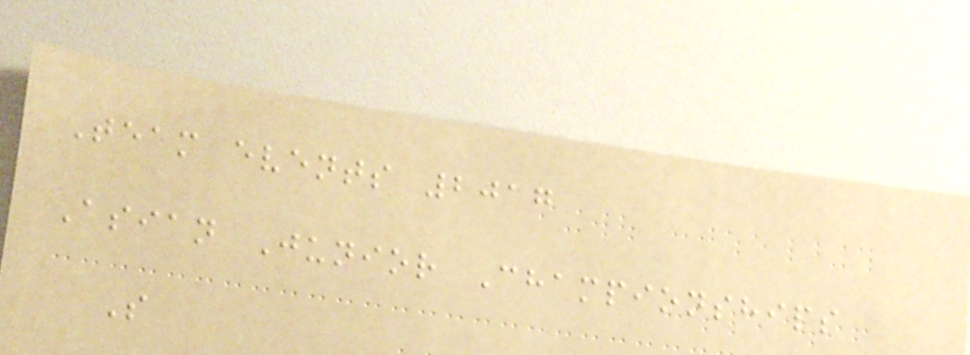Team events 2017
Asian Junior Championships
S
